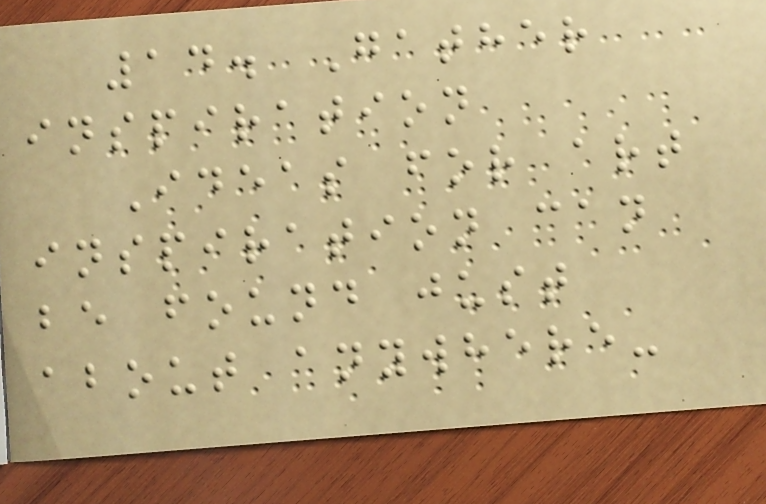14. Gather
inspiration
Ideas for art
inspiration can
be found just
about anywhere-
